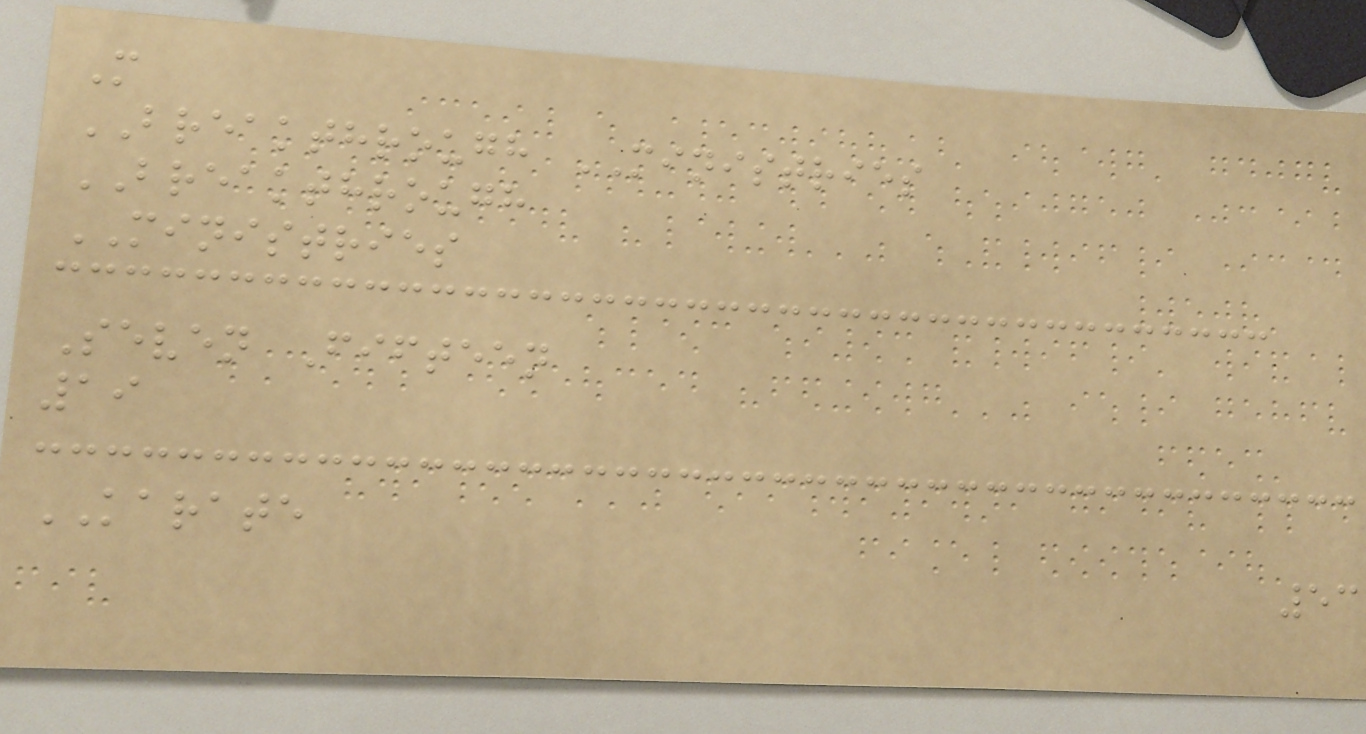M
BREAKTHROUGH MINISTRIES
BREAKTHROUGH
MINISTRIES
Seven Fifteen
19
KARATE
53
